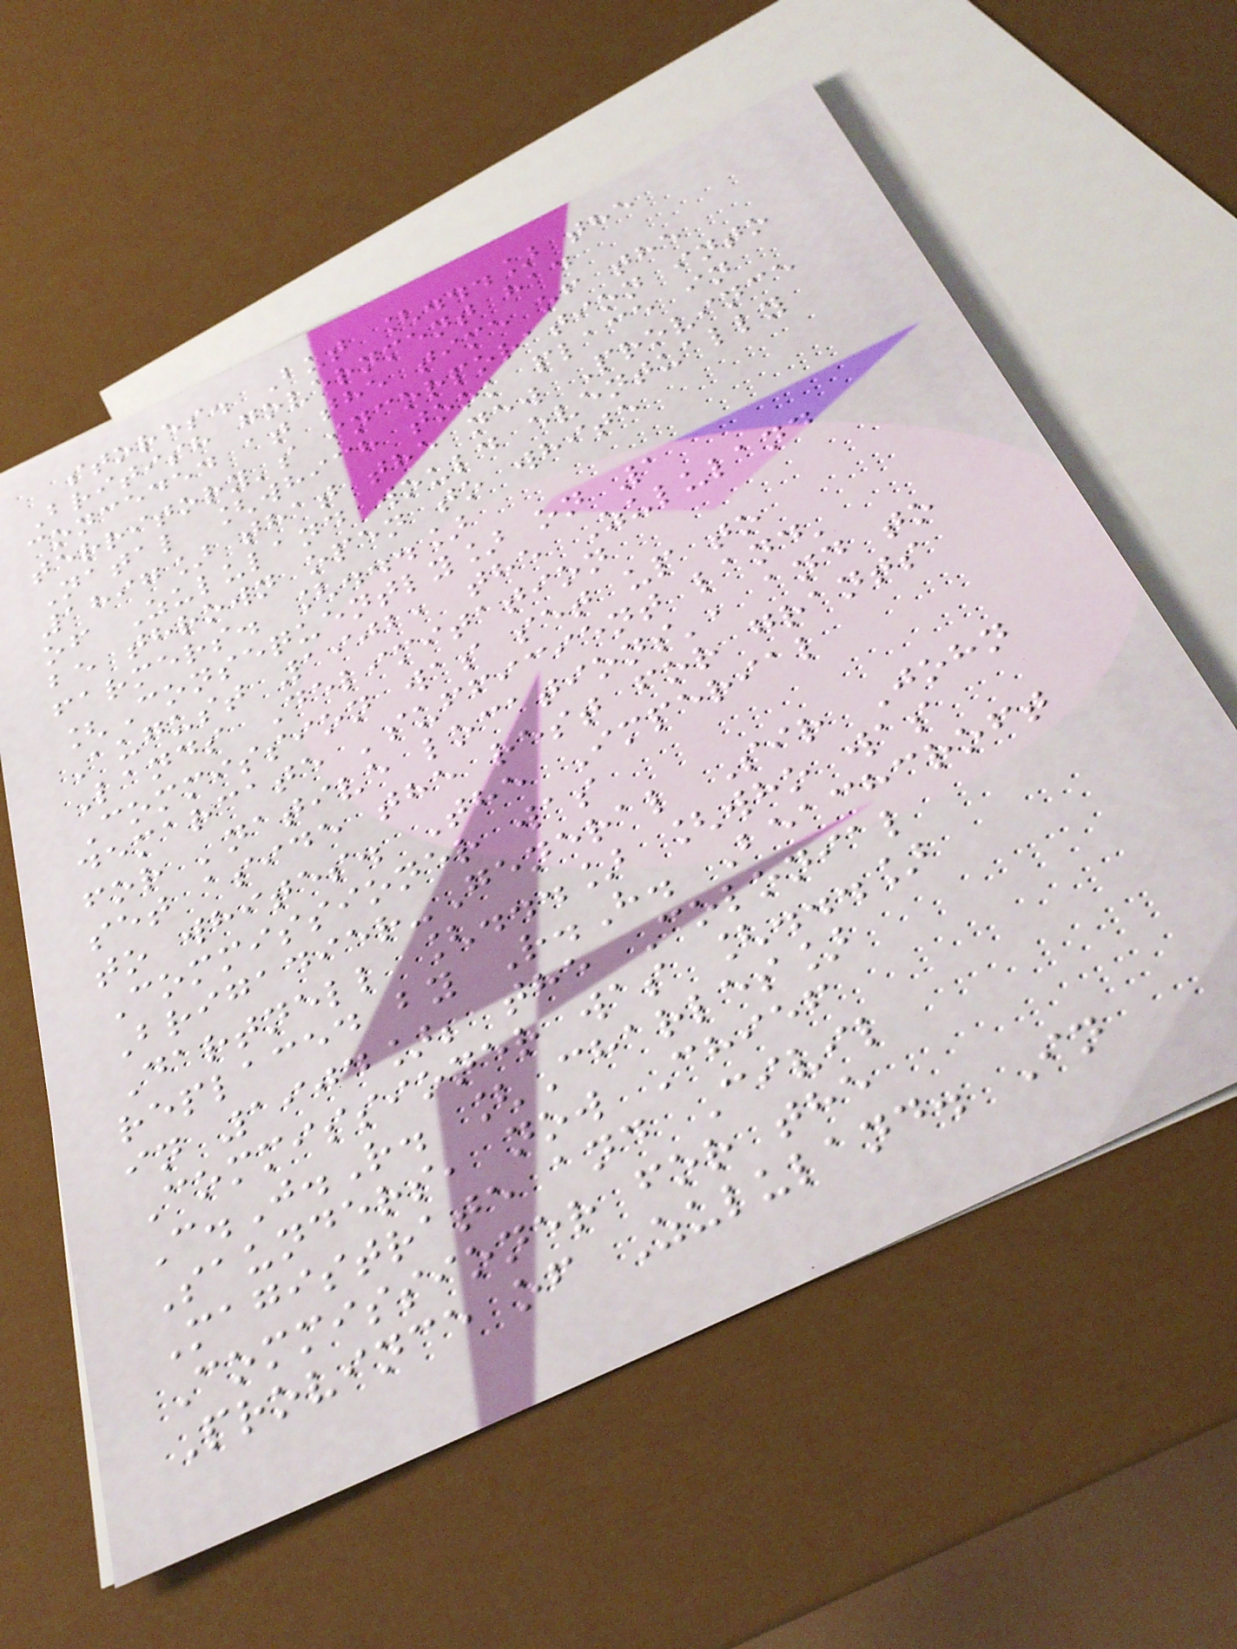stores. But [...] the
British government had
conceded at the time of the
territory's incorporation into
Natal [which took place in
1897] that the new Province
of Zululand would eventually
be thrown open to white
farmers. [...]
[Consequently] on 1
August 1902, the Zululand
Lands Delimitation
Commission was set up to
demarcate 'sufficient land'
for 'native locations', and to
set aside the rest for grants
to whites. The Imperial
Commissioner was
Brigadier-General Sir John
Dartnell [...] [who was
replaced by R.H. Beachcroft
in 1904]; the Colonial
Commissioner was [...]
C.J.R. [Charles]
Saunders, now Chief
Magistrate and Civil
Commissioner for the
Province of Zululand. In
